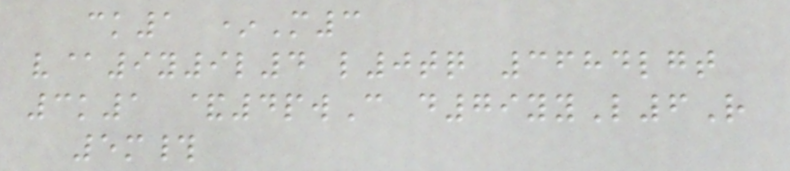ck1 *M3
v@9y9l4 l0tq 3684lgt
3k1 &4pwC d79yyL6R
5m#
